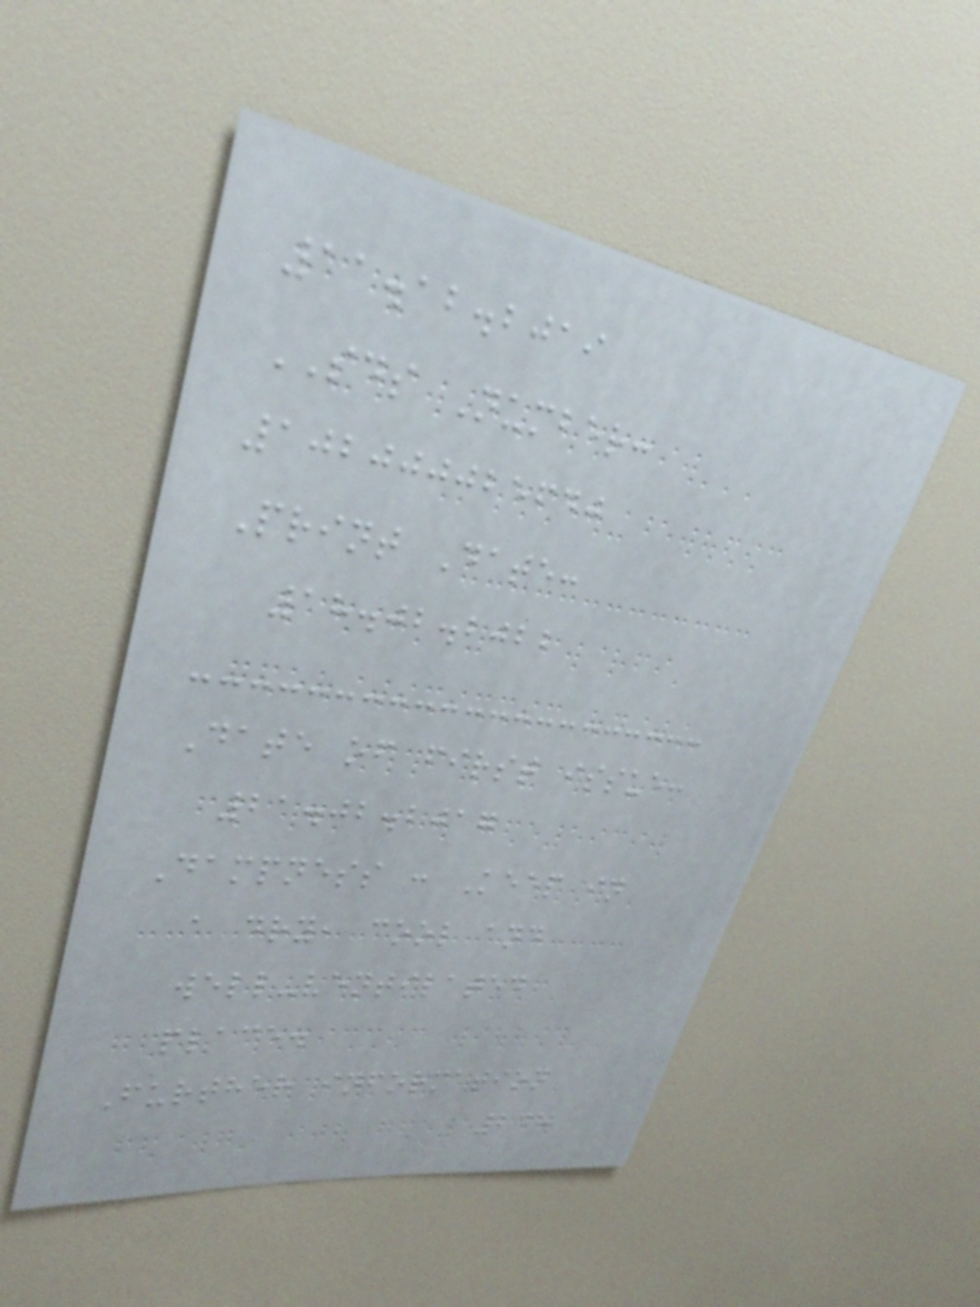11.12.2019
SDS Number:
102000025640
Print Date:
18.02.2022
Date of first issue:
21.02.2017
Dampness : Keep in
a dry, cool and
well-ventilated
place.
Further information
248
